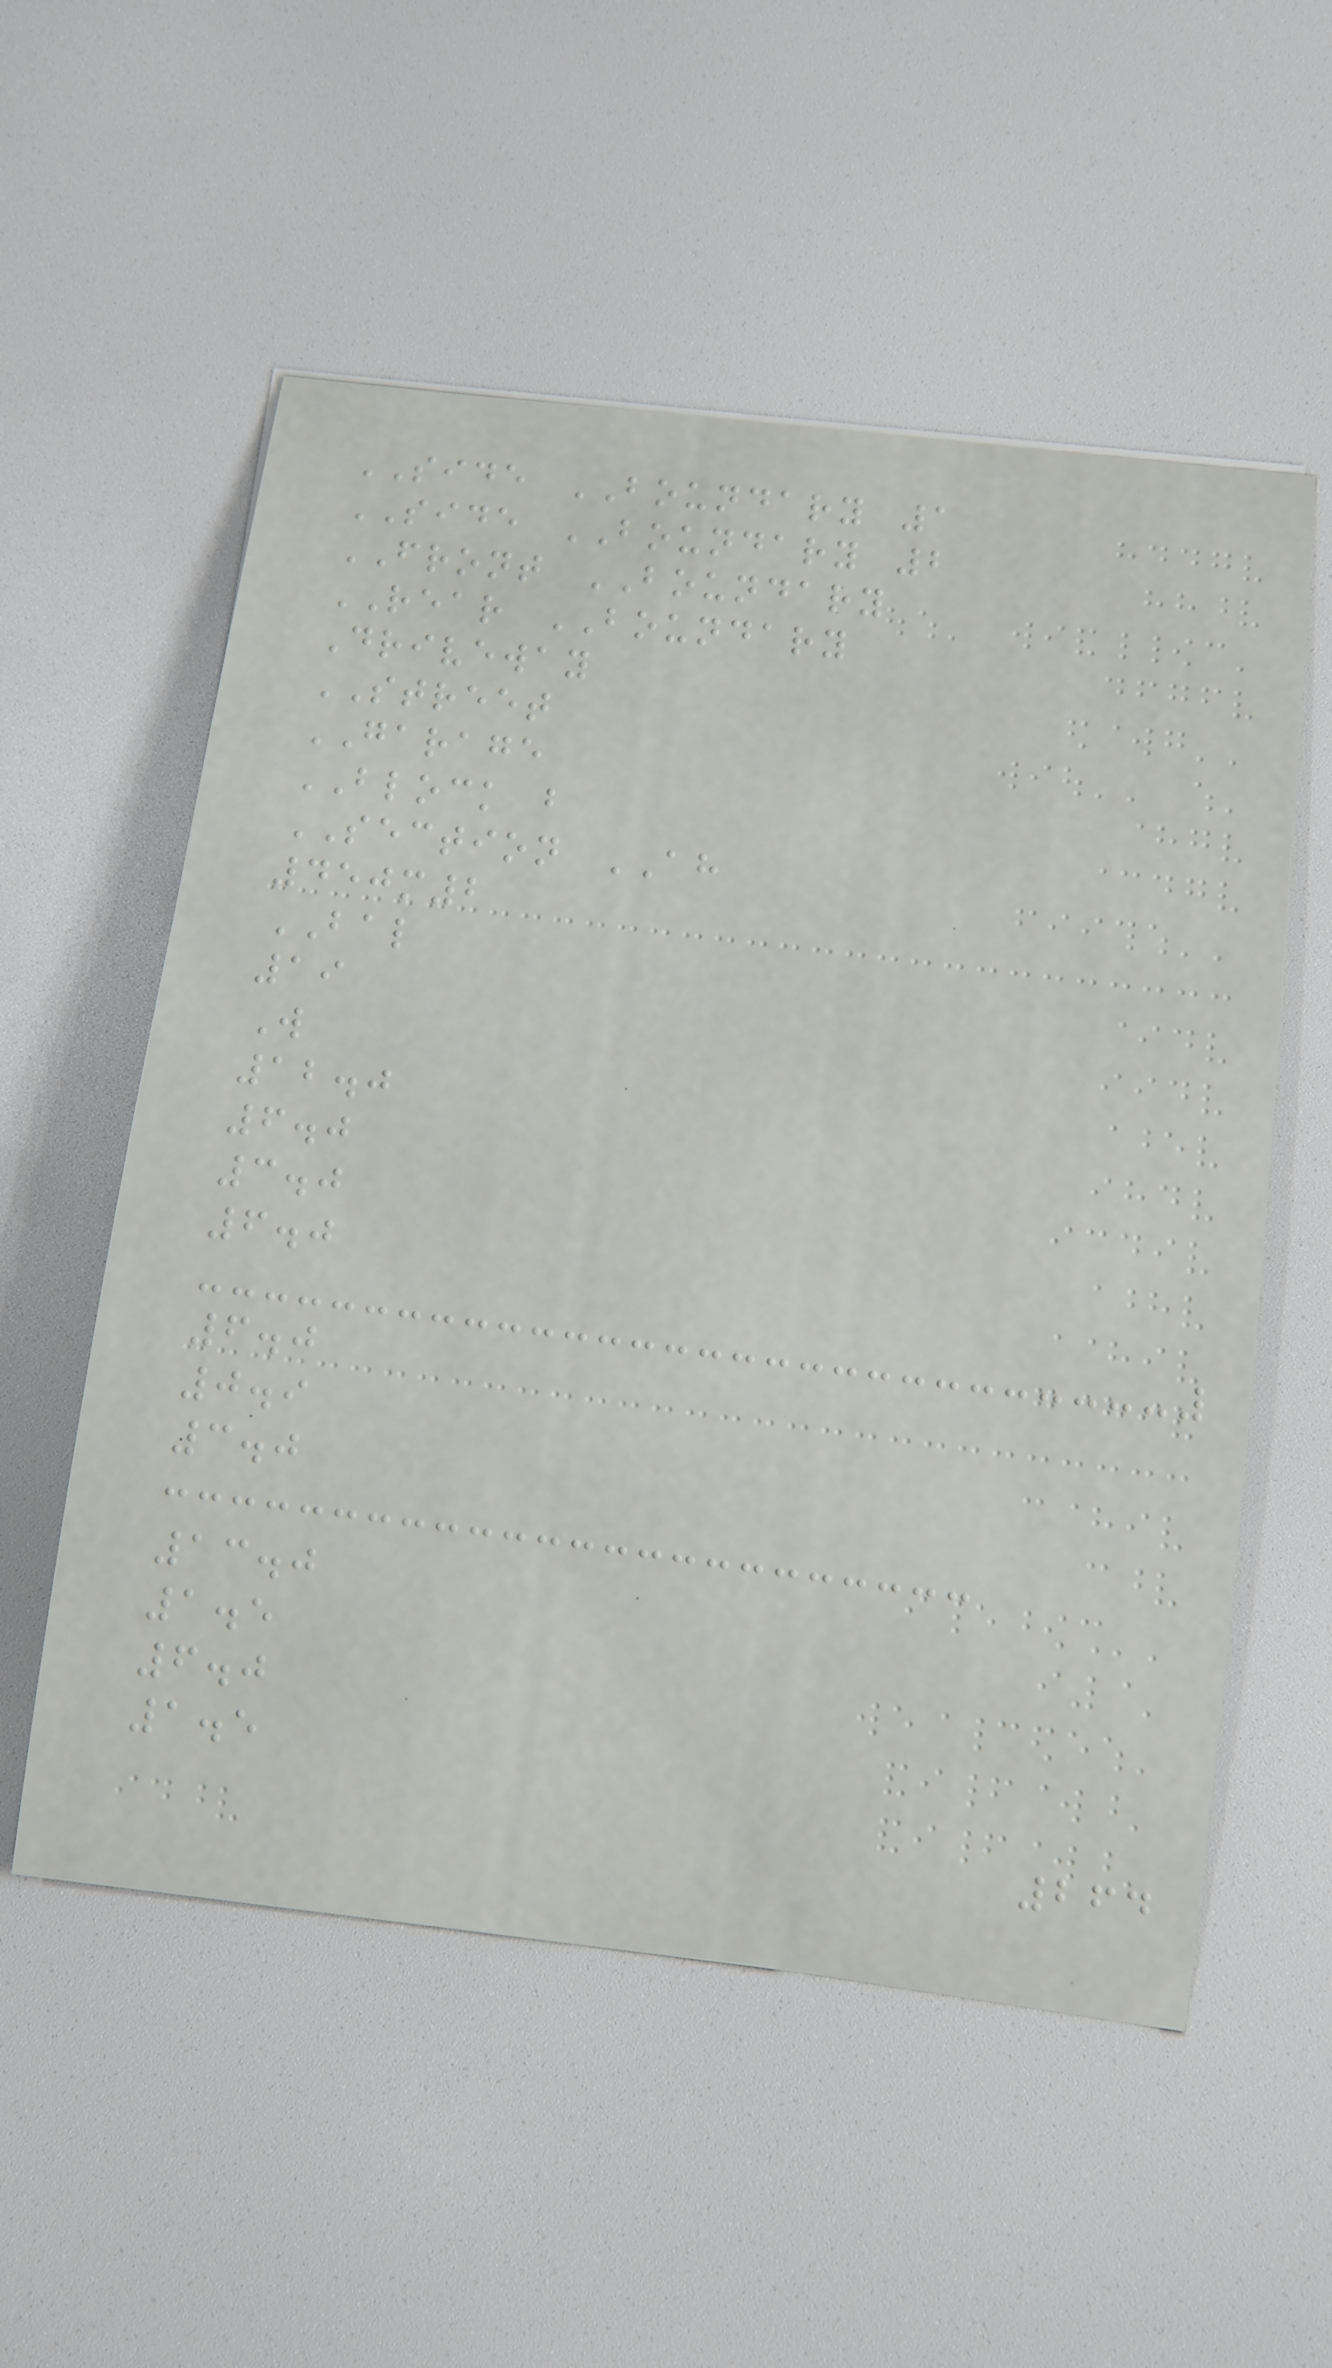SIDE BOUNDARY 1
SIDE BOUNDARY 2
FRONT BOUNDARY
REAR BOUNDARY
Driveway
STREET
GARAGE
BLOCK b
SECTION AH
450m2
BAL
19
W
12.0
6.0
3.0
6.0
6.0
0.9
3.0
13.0
1.5
6.0
1.5
264
